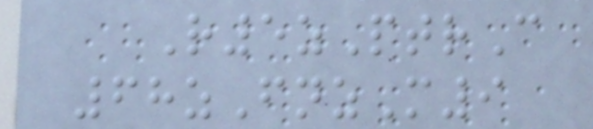R5zPtrC
68zFnzM9
